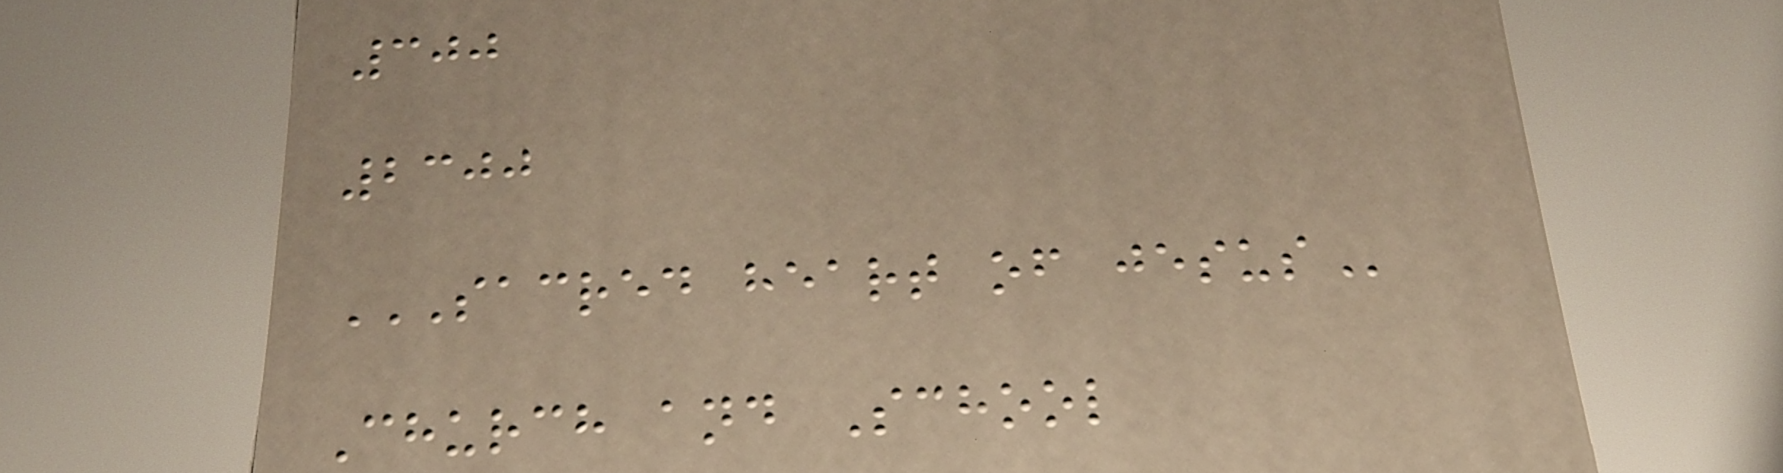300
2300
SACRED HEART OF JESUS
Church and School
